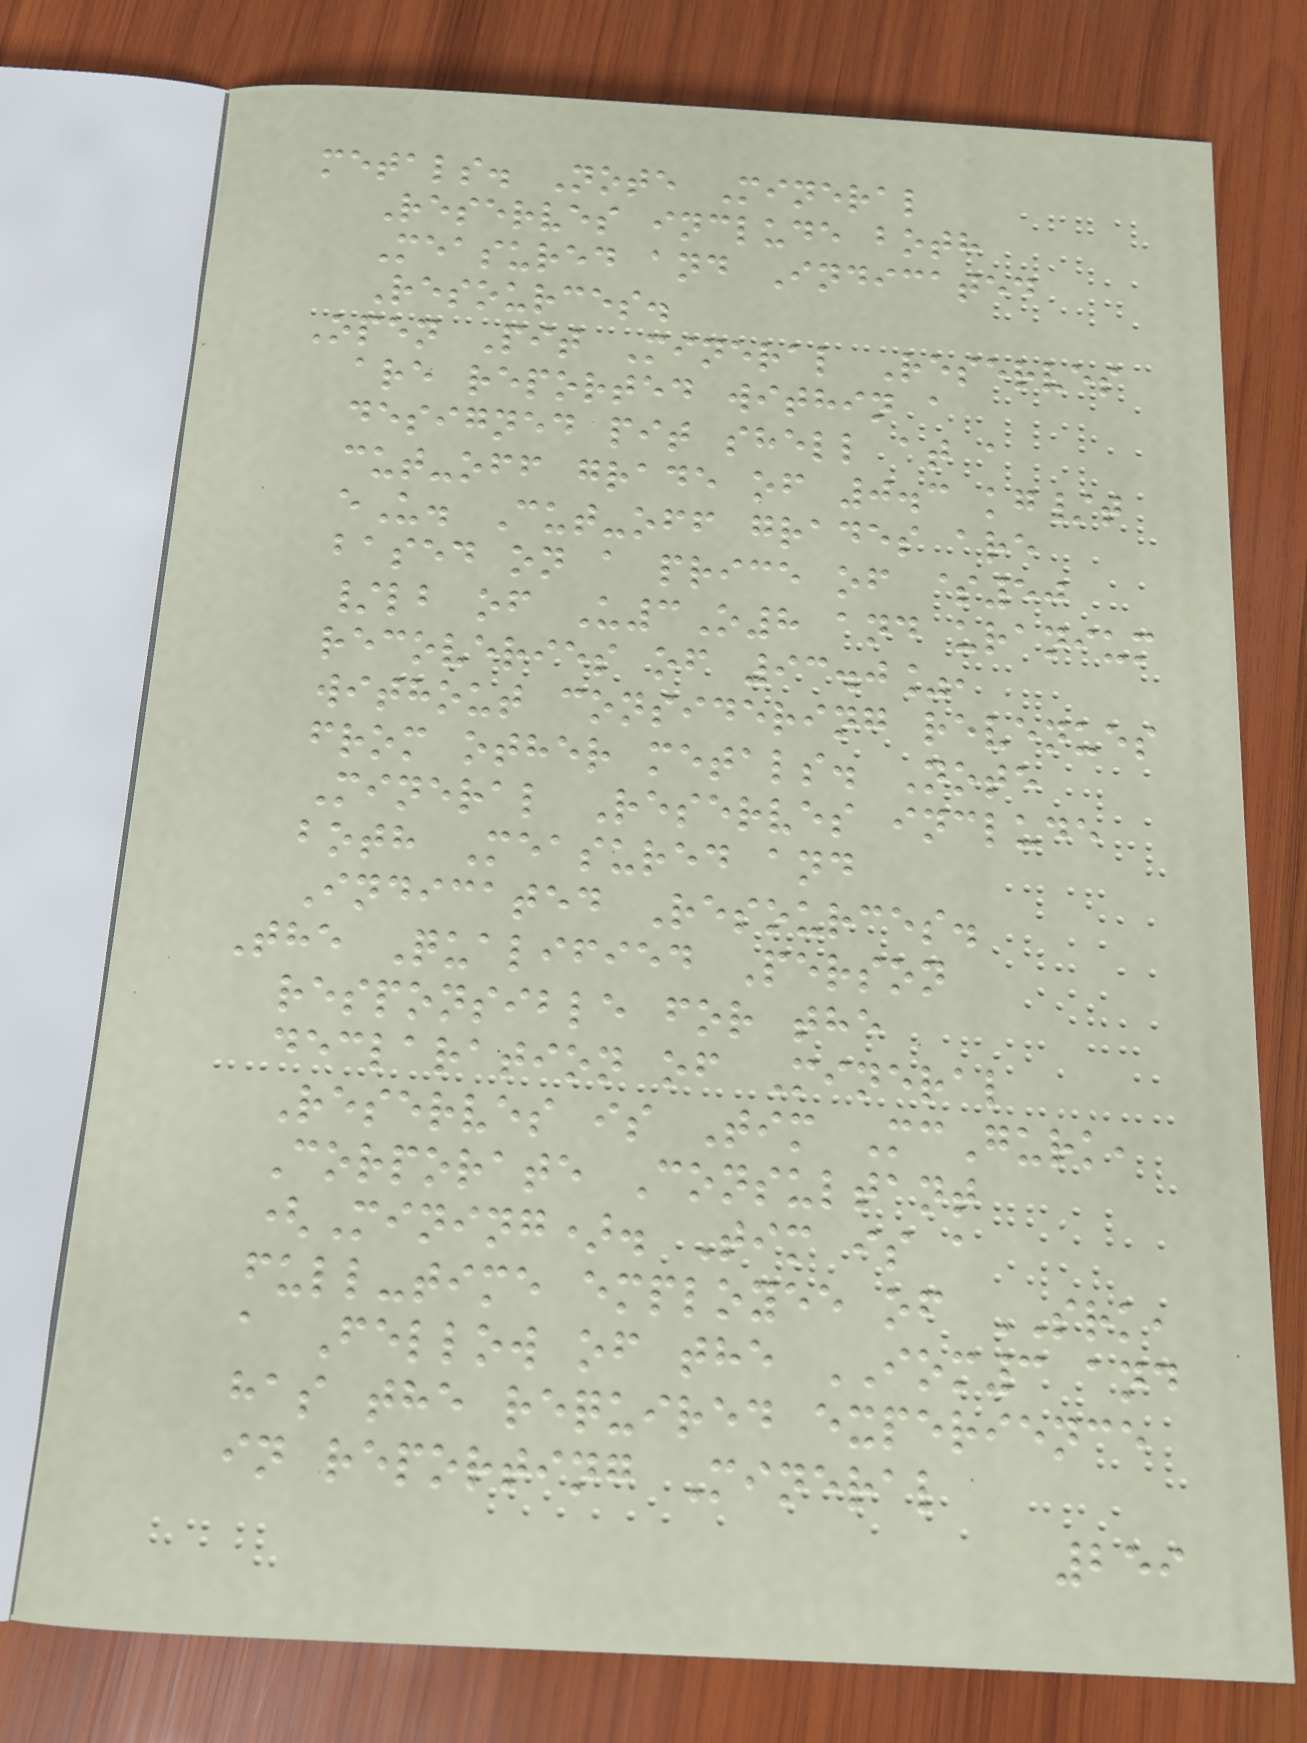metals. Note Mineral
Reserves include both
Measured and Indicated
Resources.
Open Pit Mineral Reserves
are reported within a
designed pit shell at a
cut-off grade of 0.3 kg/t
eU. Cut-off grades are
based on a price of $50
/lb of U3O8 and uranium
recoveries of 93.0%,
without considering revenues
from other metals. Note
Mineral Reserves include
both Measured and
Indicated Resources.
The Qualified Person
responsible for the
declaration of Mineral
Reserves is Tim McGurk,
Corporate Consultant
(Mining). Tim is a
full-time employee of SRK,
a Fellow of the IOM3 and
has the required experience
in reporting Mineral
259
